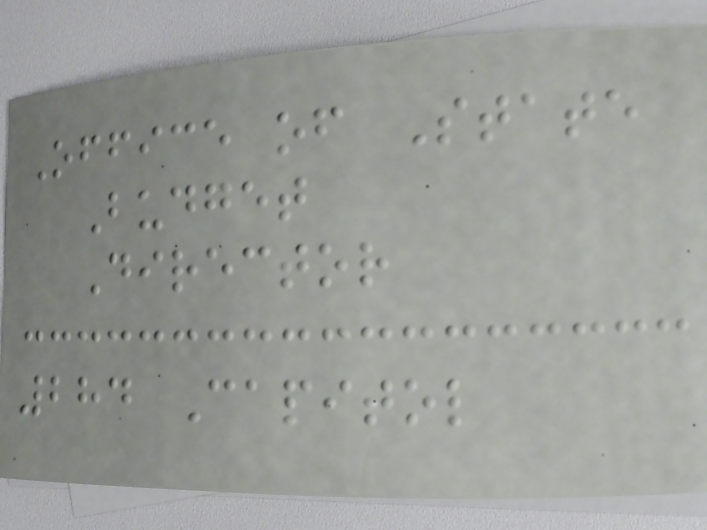Office of State
Budget
Director
284 Capitol
